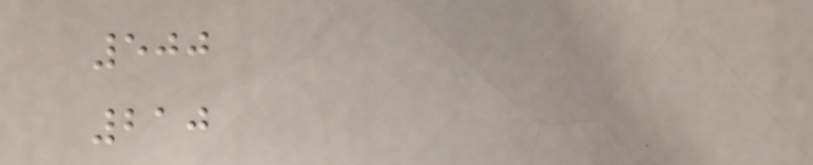500
210
